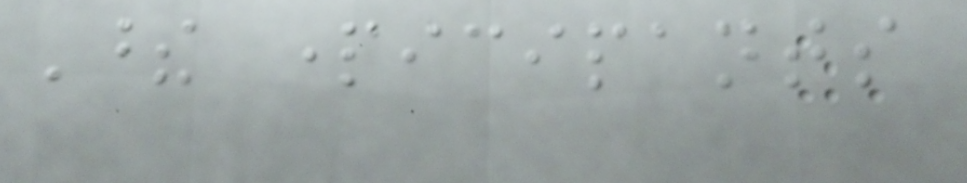These participants
